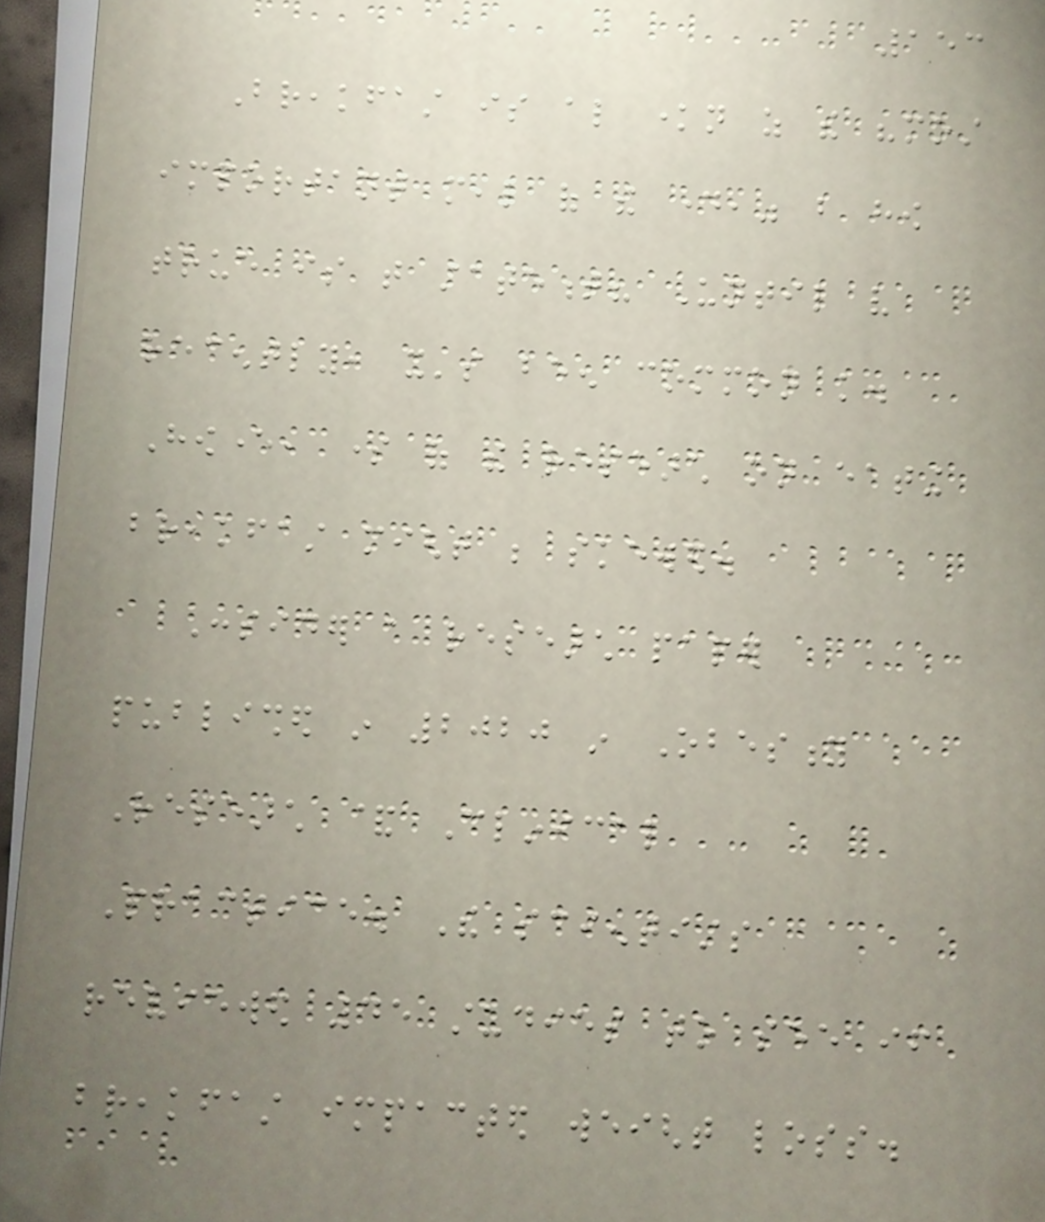153
Breakfast is also known as the "most
important meal of the day," but how
true is that statement? Until very
recently, it's been common knowledge.
However, some of the research on eating
breakfast might be skewed.
Consider a research paper
published in 2020 in Obesity
Research & Clinical
Practice. The scientists
reviewed 45 studies to see if
breakfast impacted weight loss.
